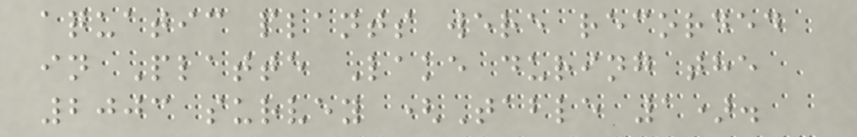aquatic plants were recorded
in Platte Lake during the
2003 survey (Table 1).
